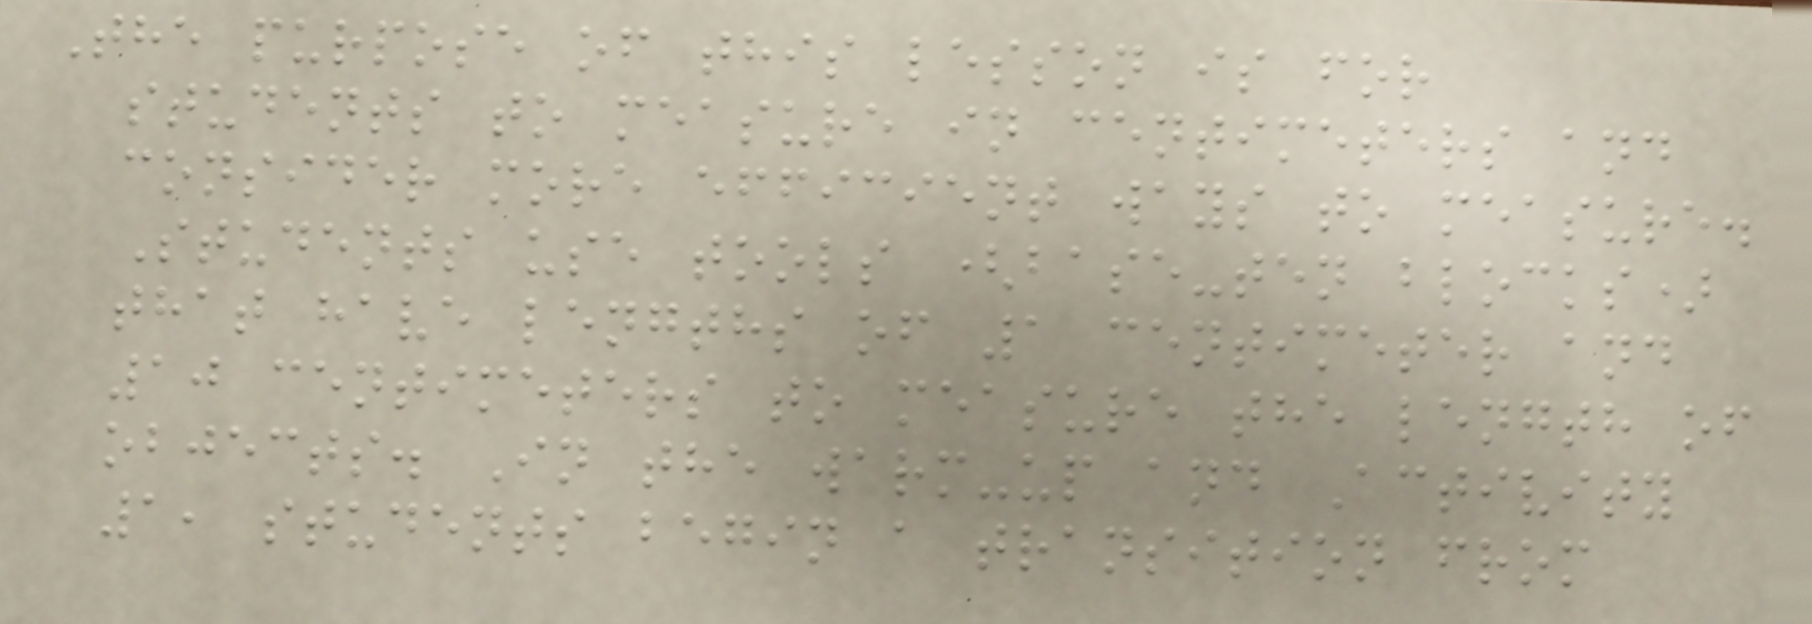The purpose of this lesson is for
students to measure in centimeters and
consider more efficient ways to measure.
Students use tools (base-ten blocks)
that have lengths of 1 centimeter and
10 centimeters to measure the length of
objects. In the warm-up and Activity
1, students begin a transition from
